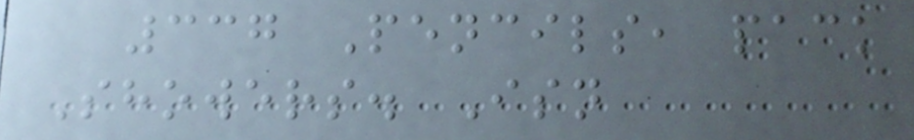337 Pencils, pack
Showers. Isn
